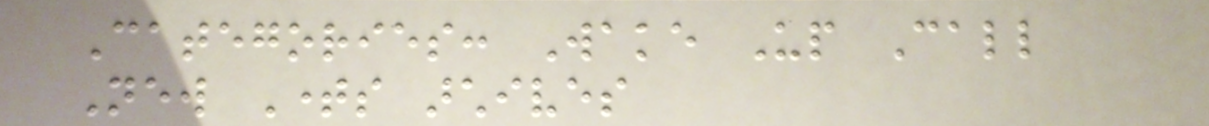Categories: Wake Up Call
New Times archives
